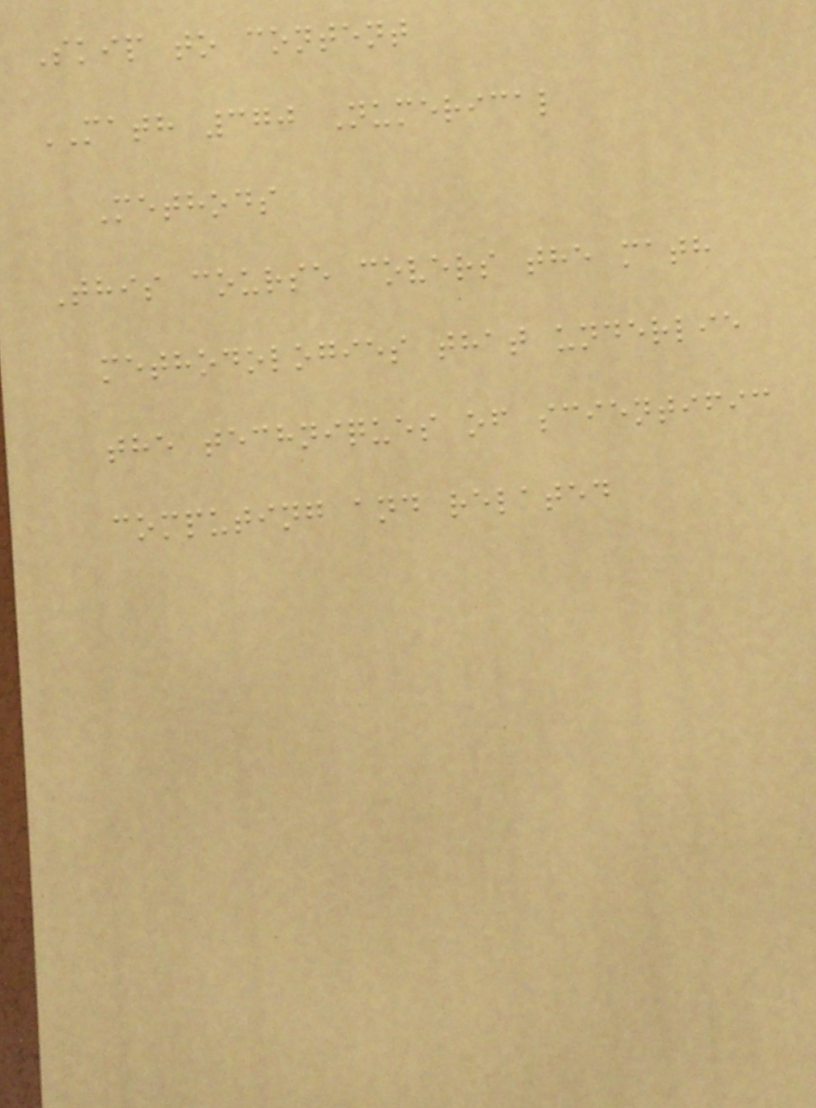Skip to content
MATH 370 Numerical
Methods
This course covers the math
methodologies that underlie
the techniques of scientific
computing and related
